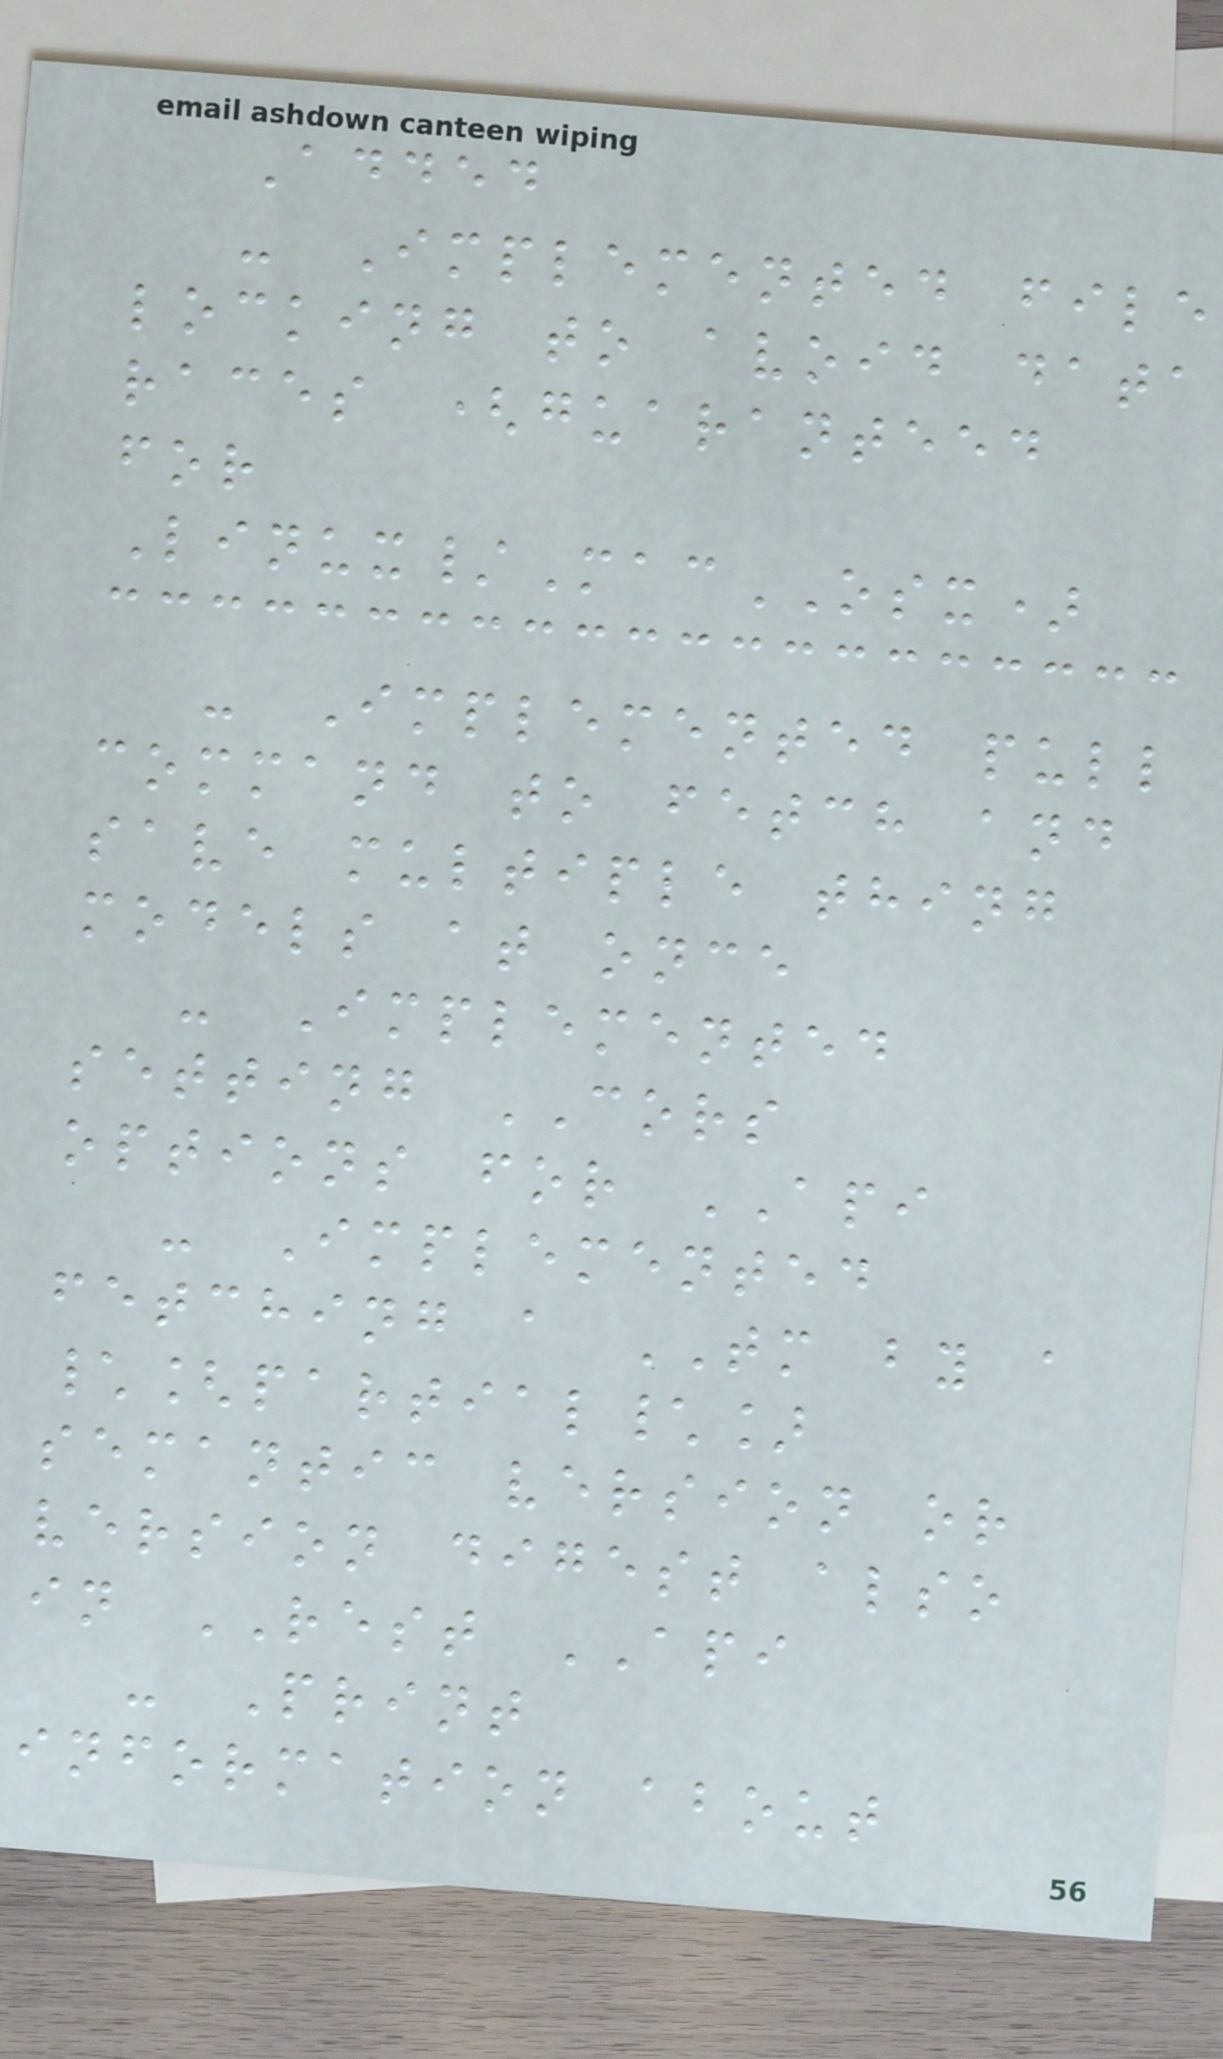Added
- Implemented file
locking to avoid data
races (guaranteed
for
Linux/MacOSX)
- Implemented pull
command to fetch and
save multiple thing
models at once
- Implemented
setting CORS
options for API
- Implemented
fetching a TM by a
\[partial\]
semantic version or
version digest also
in REST API
- Print
information about
